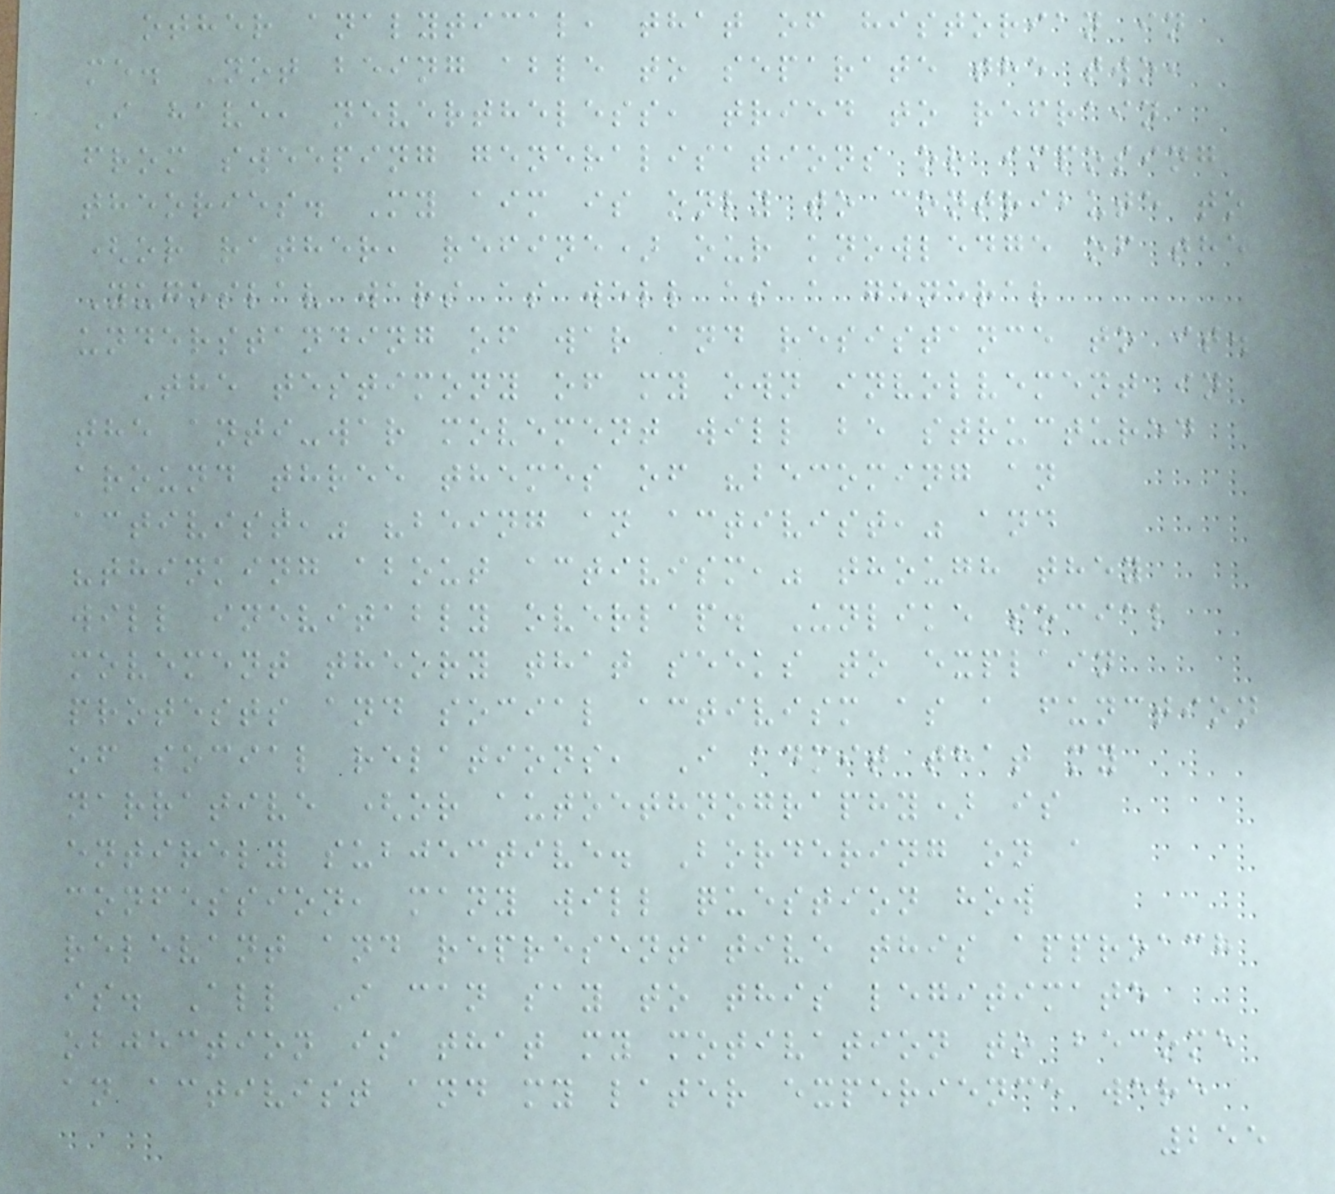other analytical, that of historian in
me. Not being able to separate the two,
I have, nevertheless, tried to refrain
from sweeping generalisations or imposing
theories. My aim is only to contribute to
(or rather, refine) our knowledge of the
Yugoslav wars as well as a general
understanding of war and resistance to it.
The testimony of my own involvement in
the anti-war movement will be structured
around three themes of "becoming an
activist," "being an activist," and
"thinking about activism," though they
will inevitably overlap. Unlike social
movement theory that seeks to explain
protests and social activism as a function
of social relations, I admit that my
narrative (or autoethnography) is
entirely subjective. Bordering on a
confession, many will question how
relevant and representative this approach
is. All I can say to this legitimate
objection is that my motivation to become
an activist and my later experience were
255
